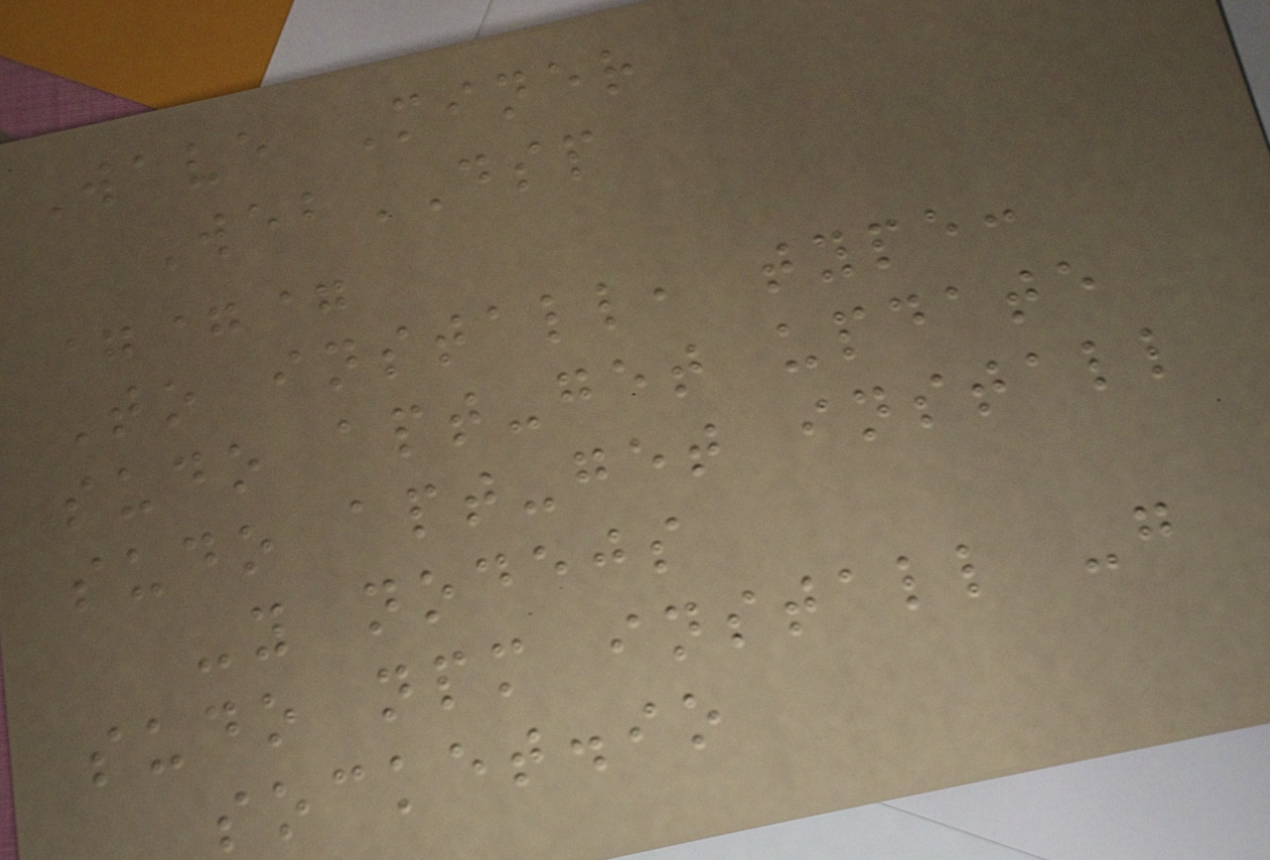Wave Miner
WebDSP
===
To install, type:
sudo apt-get update
sudo apt-get install
-y nodejs
sudo npm install -g
socket.io
